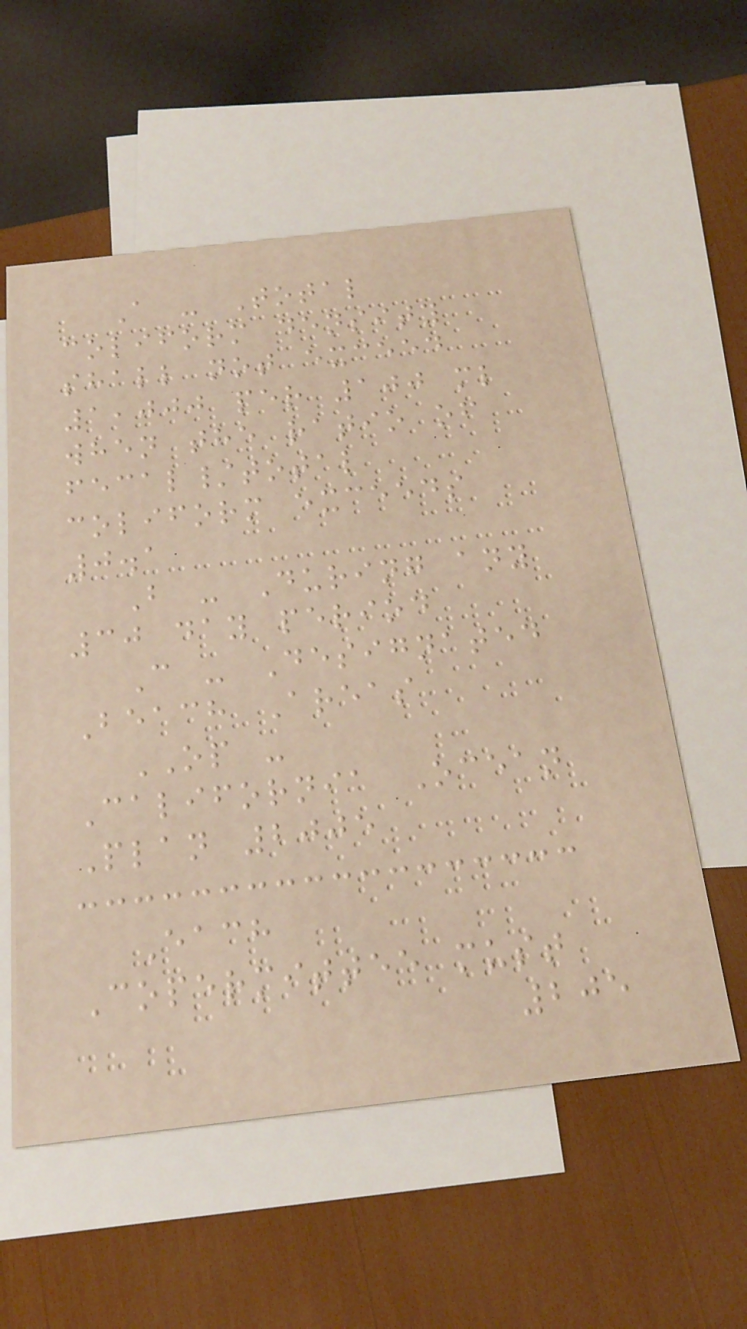A - Total
coliform density
shall not exceed
1,000 per 100 ml
when the ratio of
fecal/total
coliform exceeds
0.1
B - During any
30 day period
C - Designated
Beach Areas
OP -
California Ocean
Plan 2005
Each
Copermittee must
205
